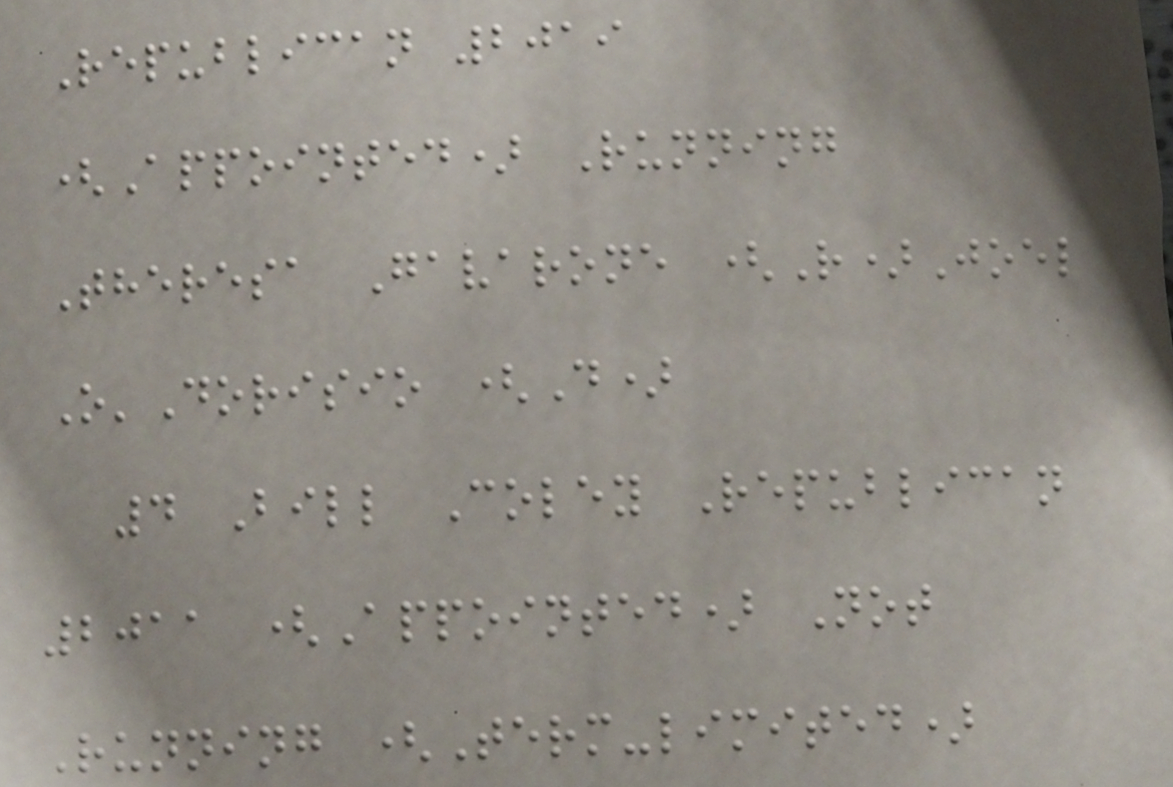Republican 2019
(Appointed) Running
Theresa Gavarone (R)Joel
O'Dorisio (D)
4 Bill Coley Republican
2011 (Appointed) Not
Running (Term-limited)
